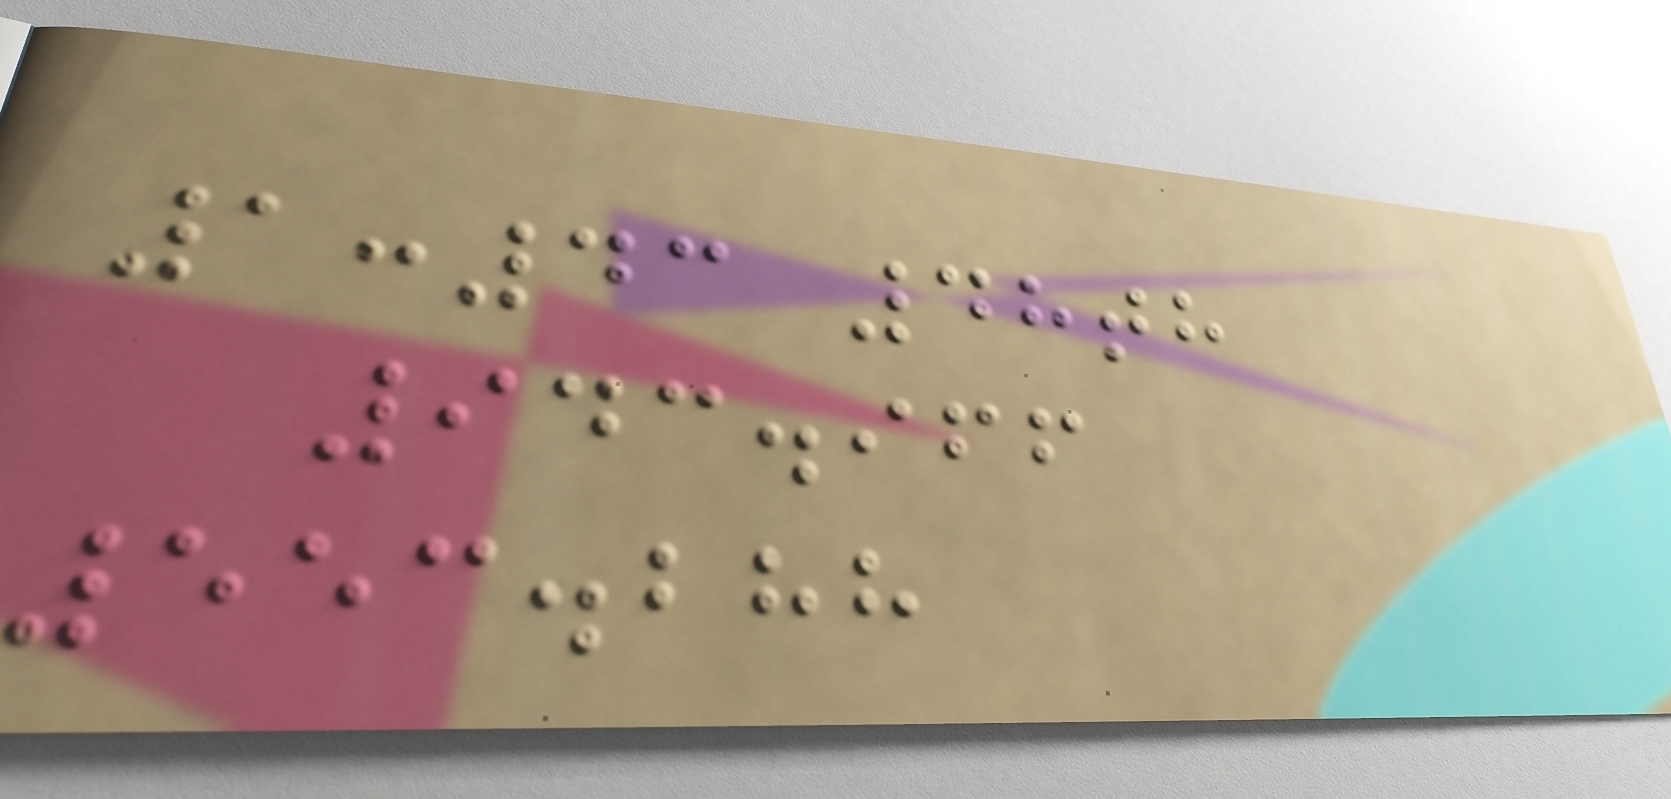1:43 48th
943.966
553.288
